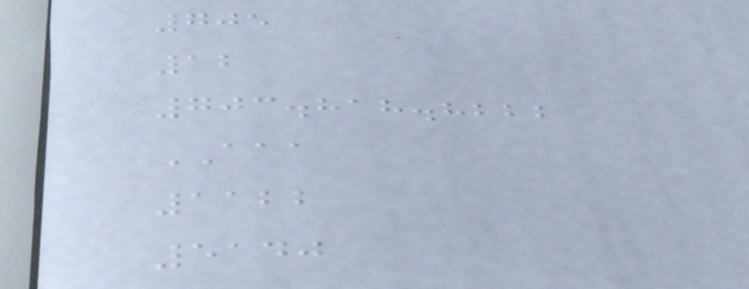705
12
703.818.8222
AAA
1122
5140
